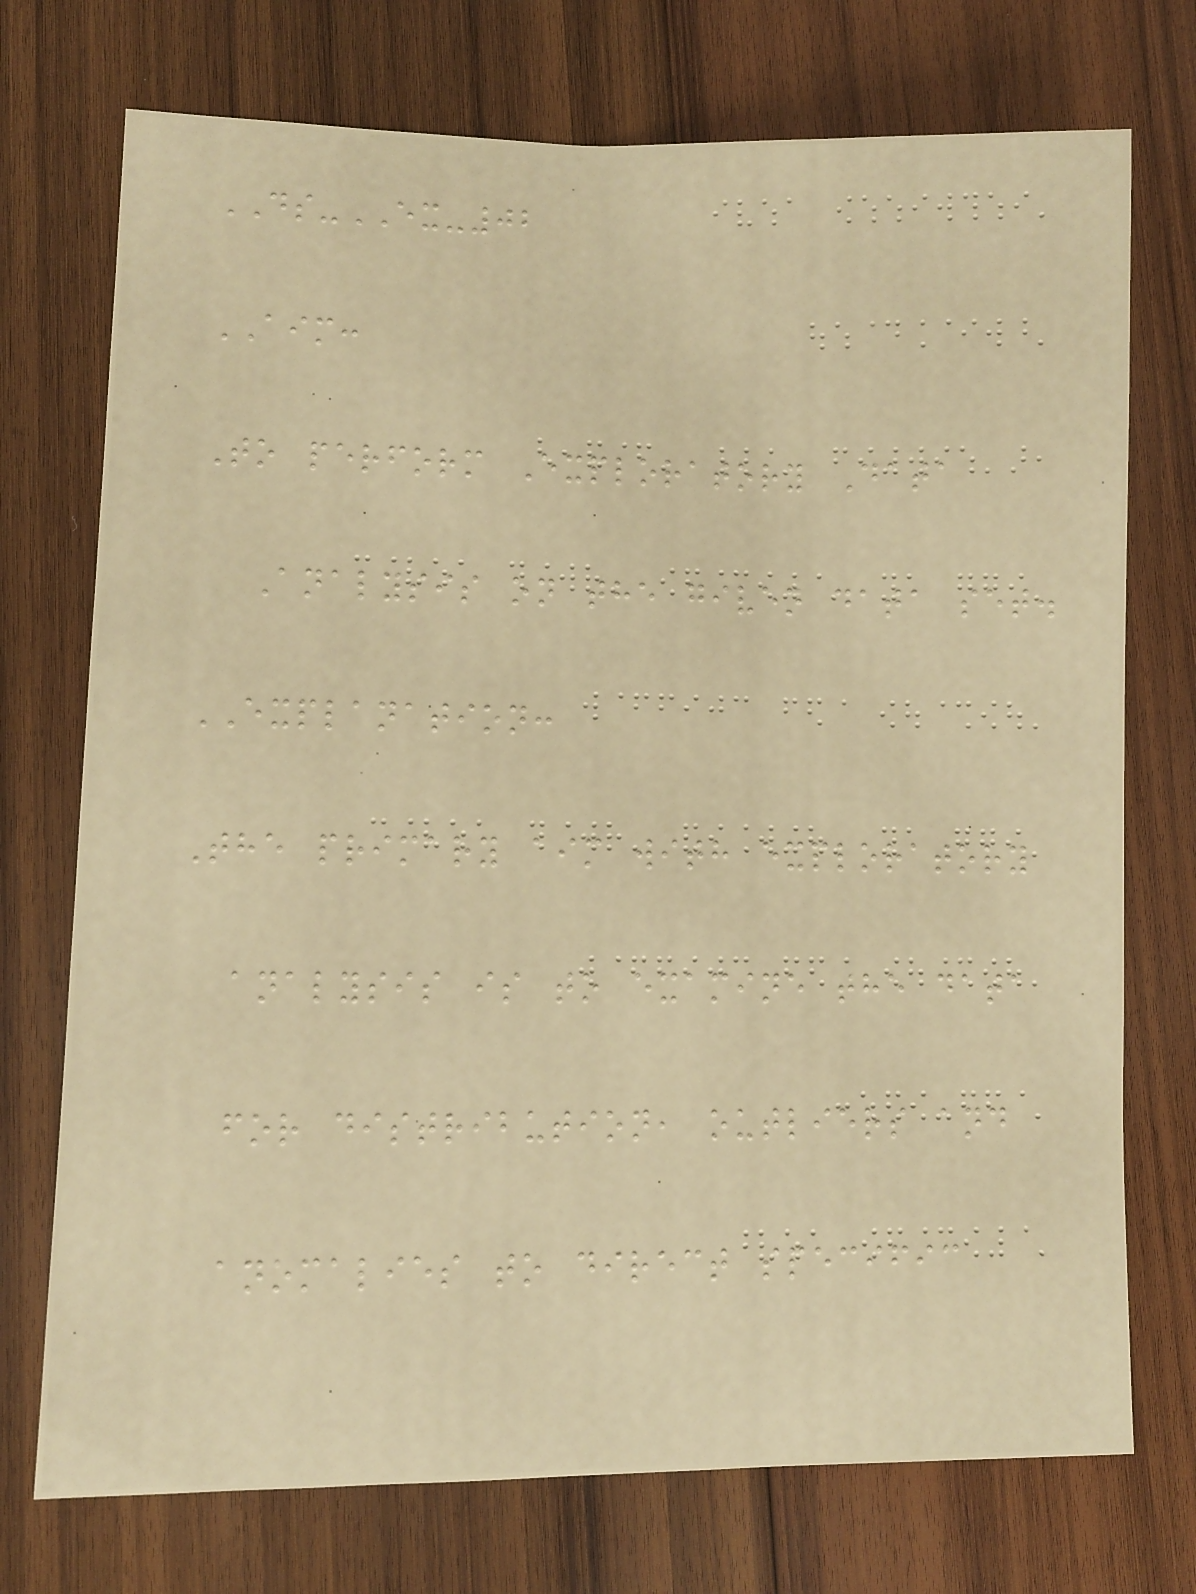DS-EX-02
AIM:
To perform Exploratory Data
Analysis on the given data set.
EXPLANATION:
The primary aim with exploratory
analysis is to examine the data
for distribution, outliers and
anomalies to direct specific
